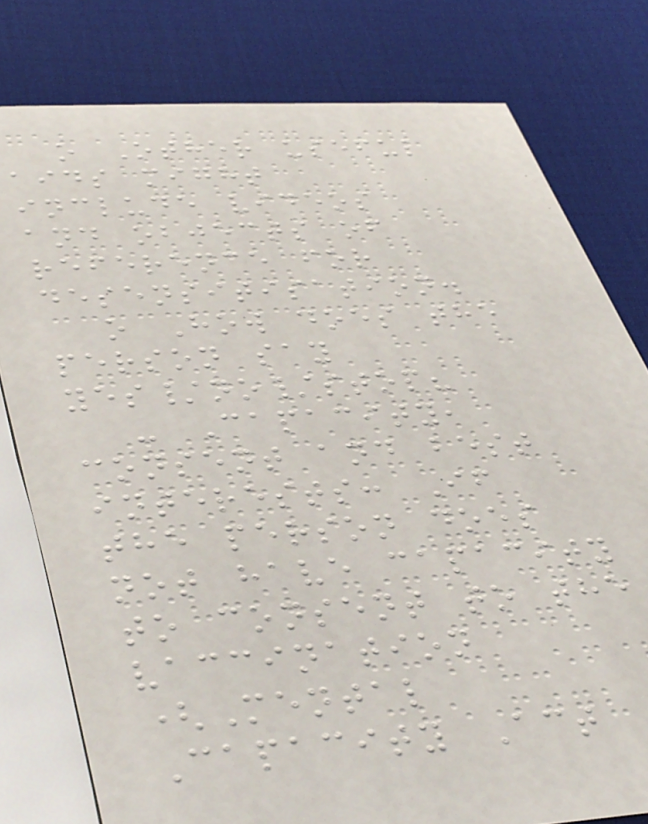o Other useful
aids might
include videos
and objects of
reference for
desensitisation.
o How does the
person say
yes/no/stop?
- Capacity,
consent and best
interests: If
the person does
not have capacity
to consent to the
vaccination
(Mental
Capacity Act
